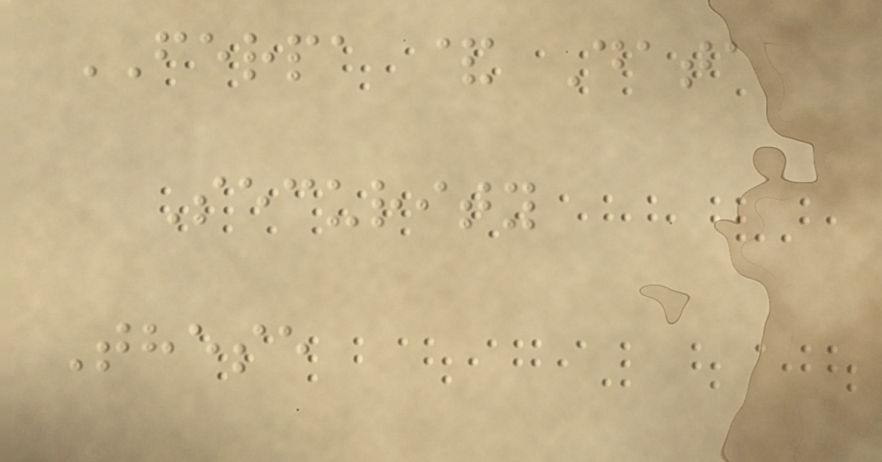FERPA & Data
Security
These
